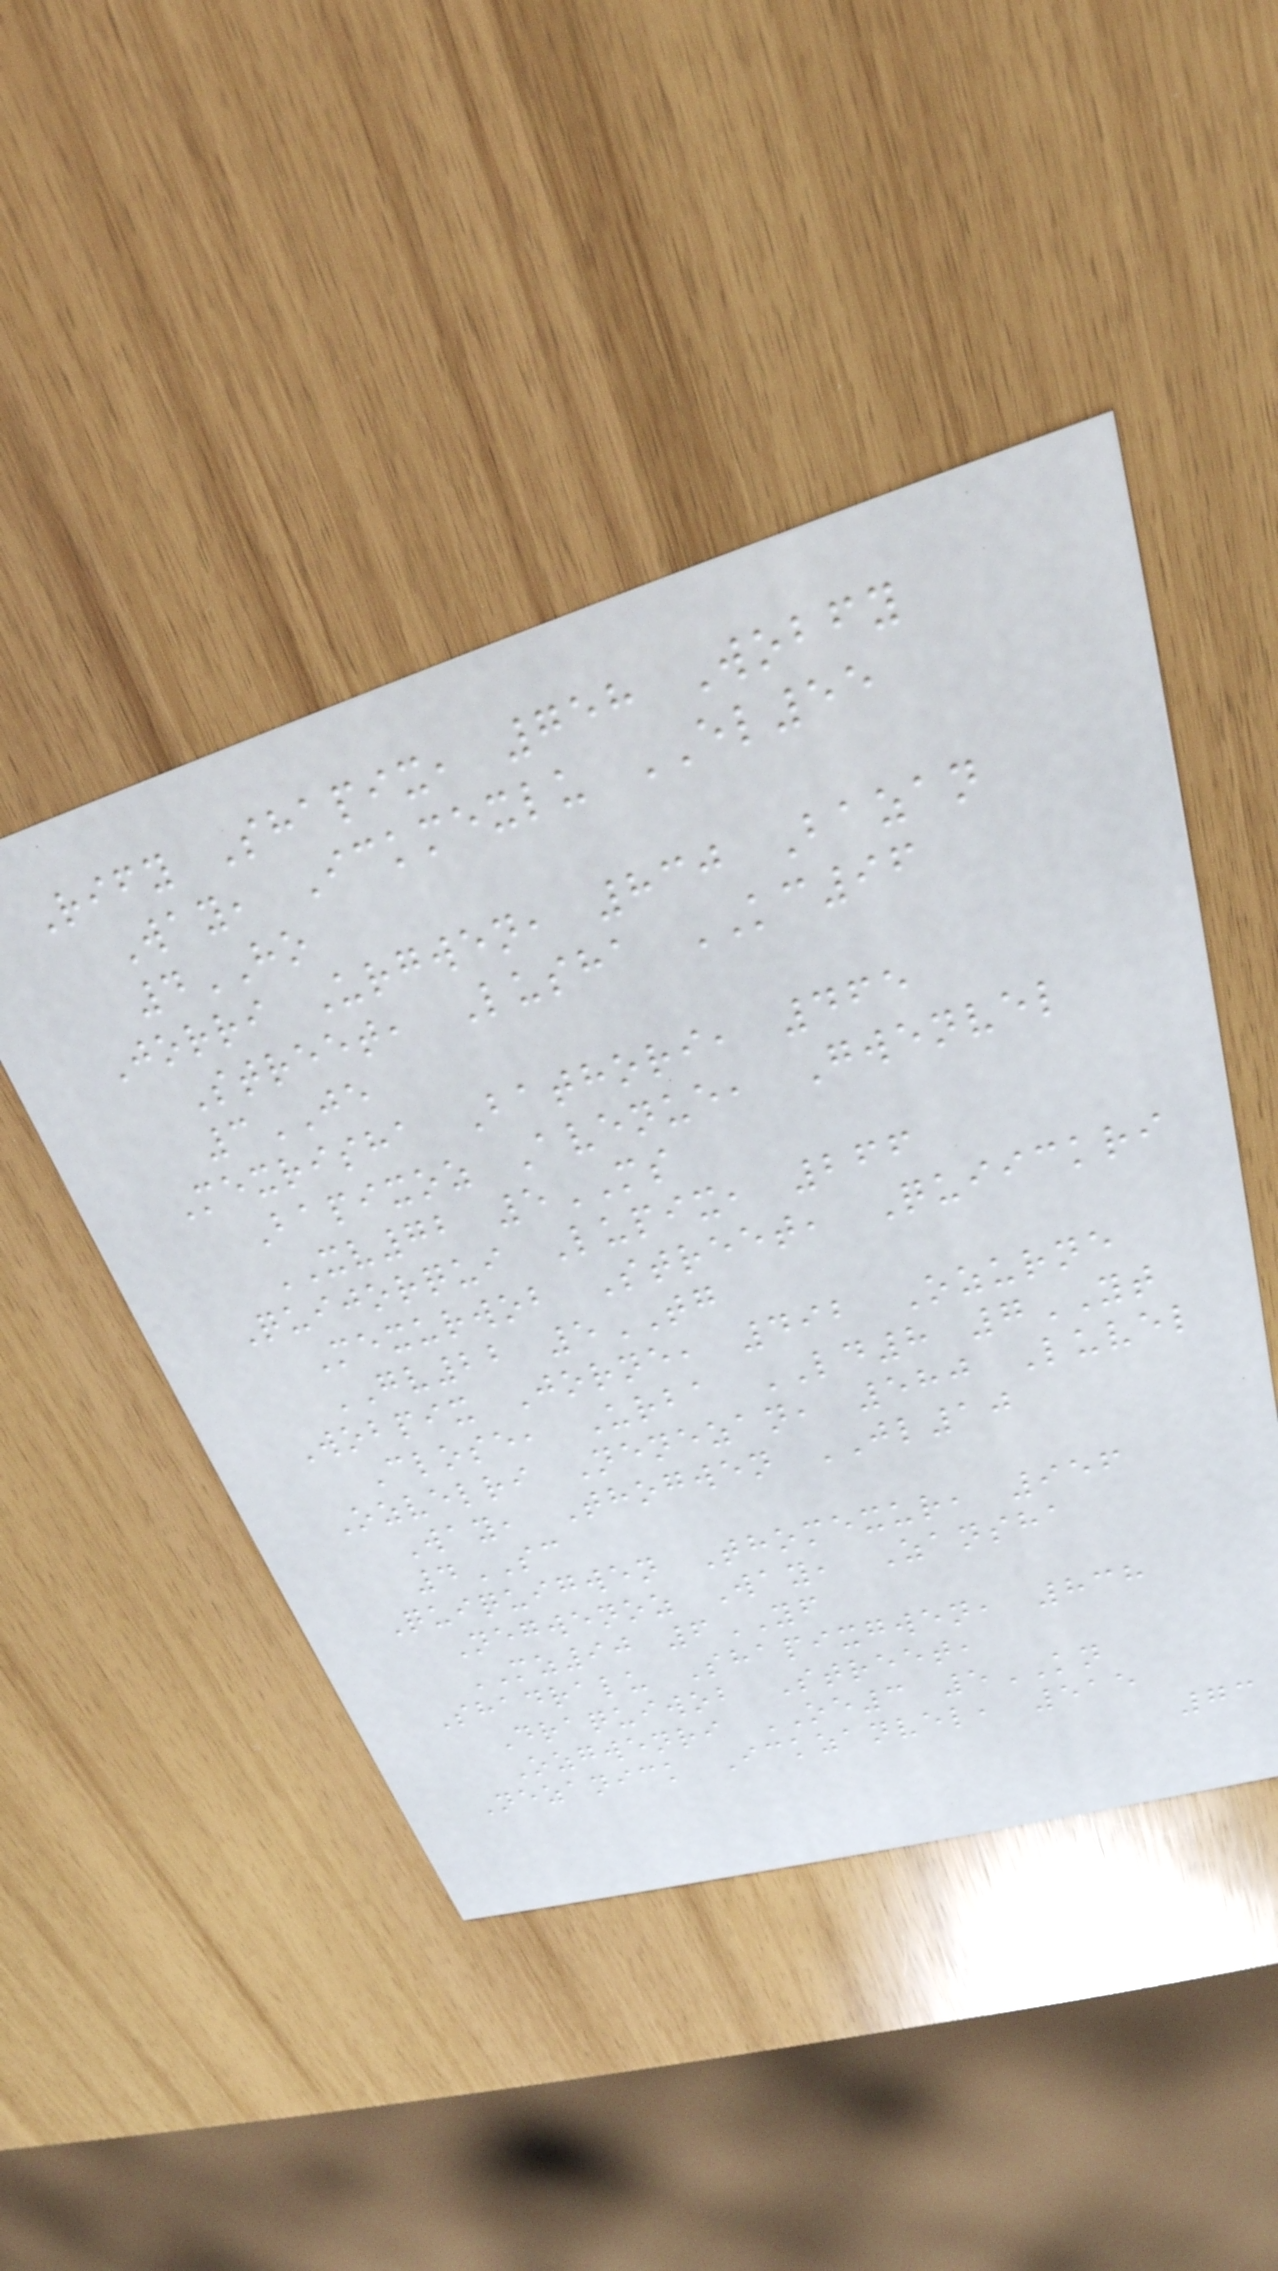Rify Shapix, 758 Wobfy
Way, Ickmexlu EL55
4HO
Jorri Urgwen, 830 Bazan
Street, Lusha KC96
3JE
Mexrisha Bathori, 465
Bapixoz Avenue, Gwenvel
XV72 5MS
Quijorqui Lupix, 266
Mexurwob Street, Quiickri
GV22 5TG
Wobpix Jorne, 492 Ozurne
Close, Urba LD8 7YT
Ozvelri Nenezan, 580 Luvel
Way, Thogwen JL10
4SC
Quiquigwen Thomexur, 956
Negwenoz Way, Zansha
MZ90 6YF
Shadralu Shapixgwen, 838
Draquiwob Street,
Ozgwenri OE3 5KN
Nezanick Ickzanvel, 515
73
